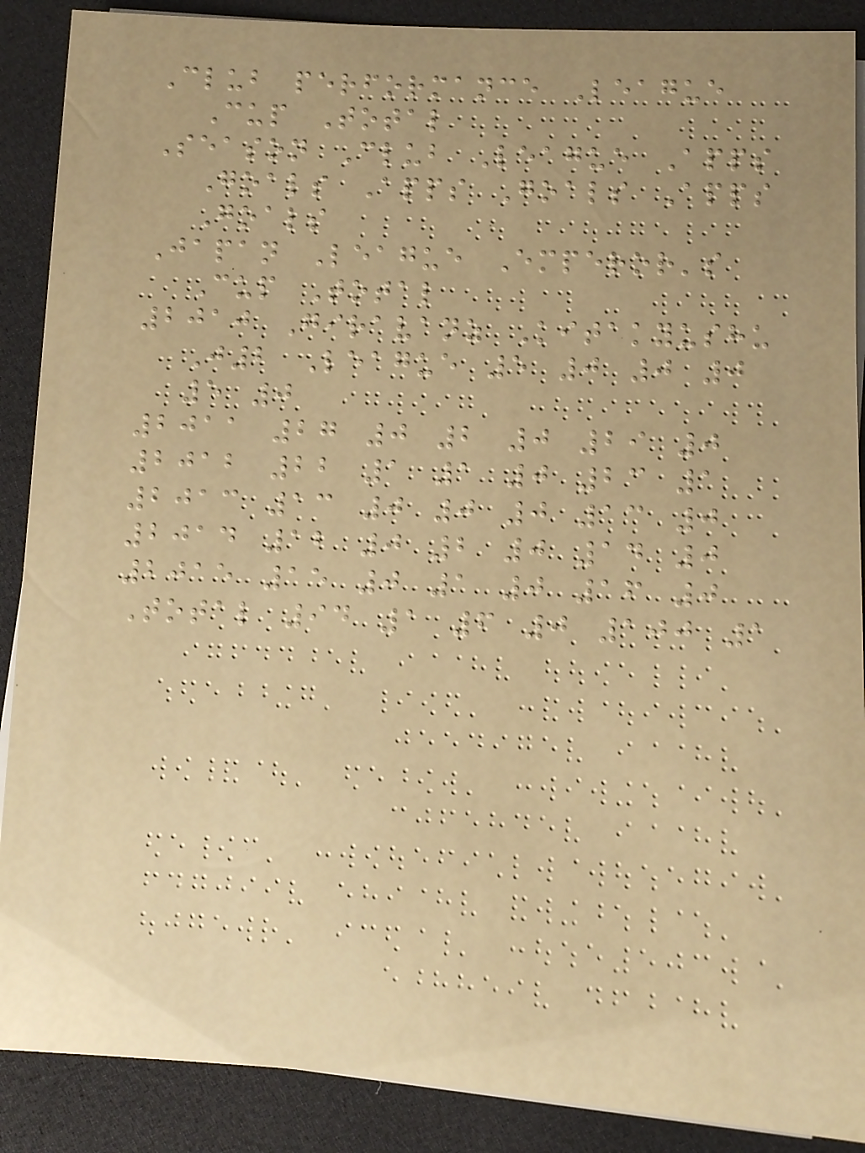Club performance League
Cup Total
Season Club League Apps
Goals Apps Goals Apps
Goals
Japan League Emperor's
Cup Total
2010 Giravanz Kitakyushu
J2 League 5 0 0 0
5 0
2011 27 0 2 0 29 0
2012 22 1 1 0 23 1
2013 13 0 0 0 13 0
2014 12 0 2 0 14 0
2015 15 0 1 0 16 0
Total 94 1 6 0 100 1
